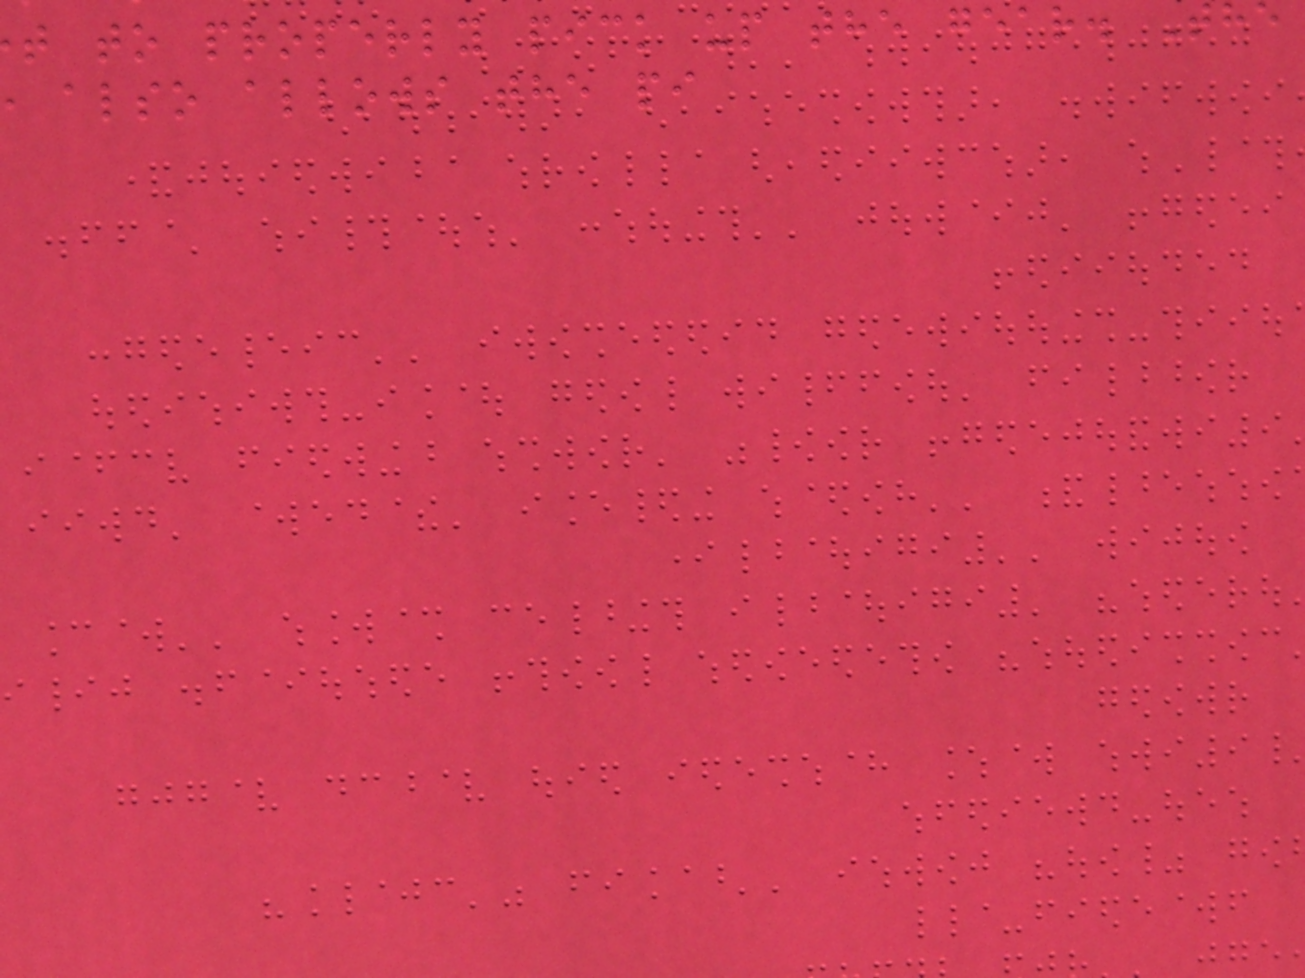t to properly pick up the gear. The
also allows the pi
